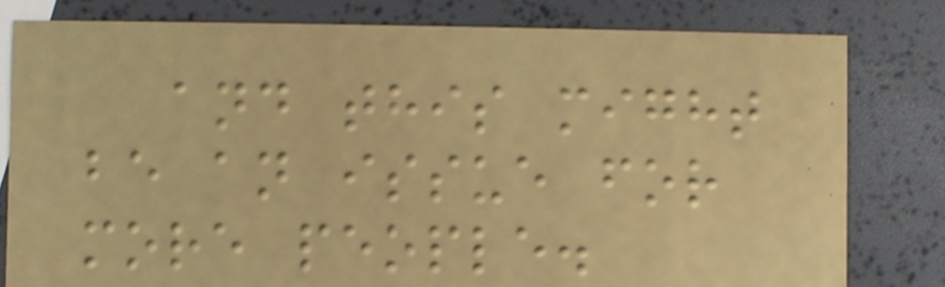and this might
be an issue for
more people.
